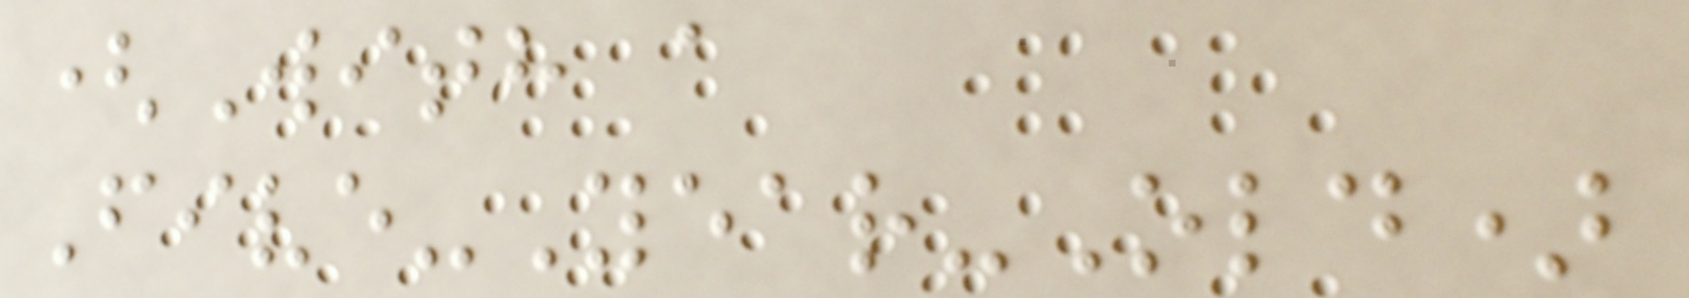(With a
Five-Year-Old)
